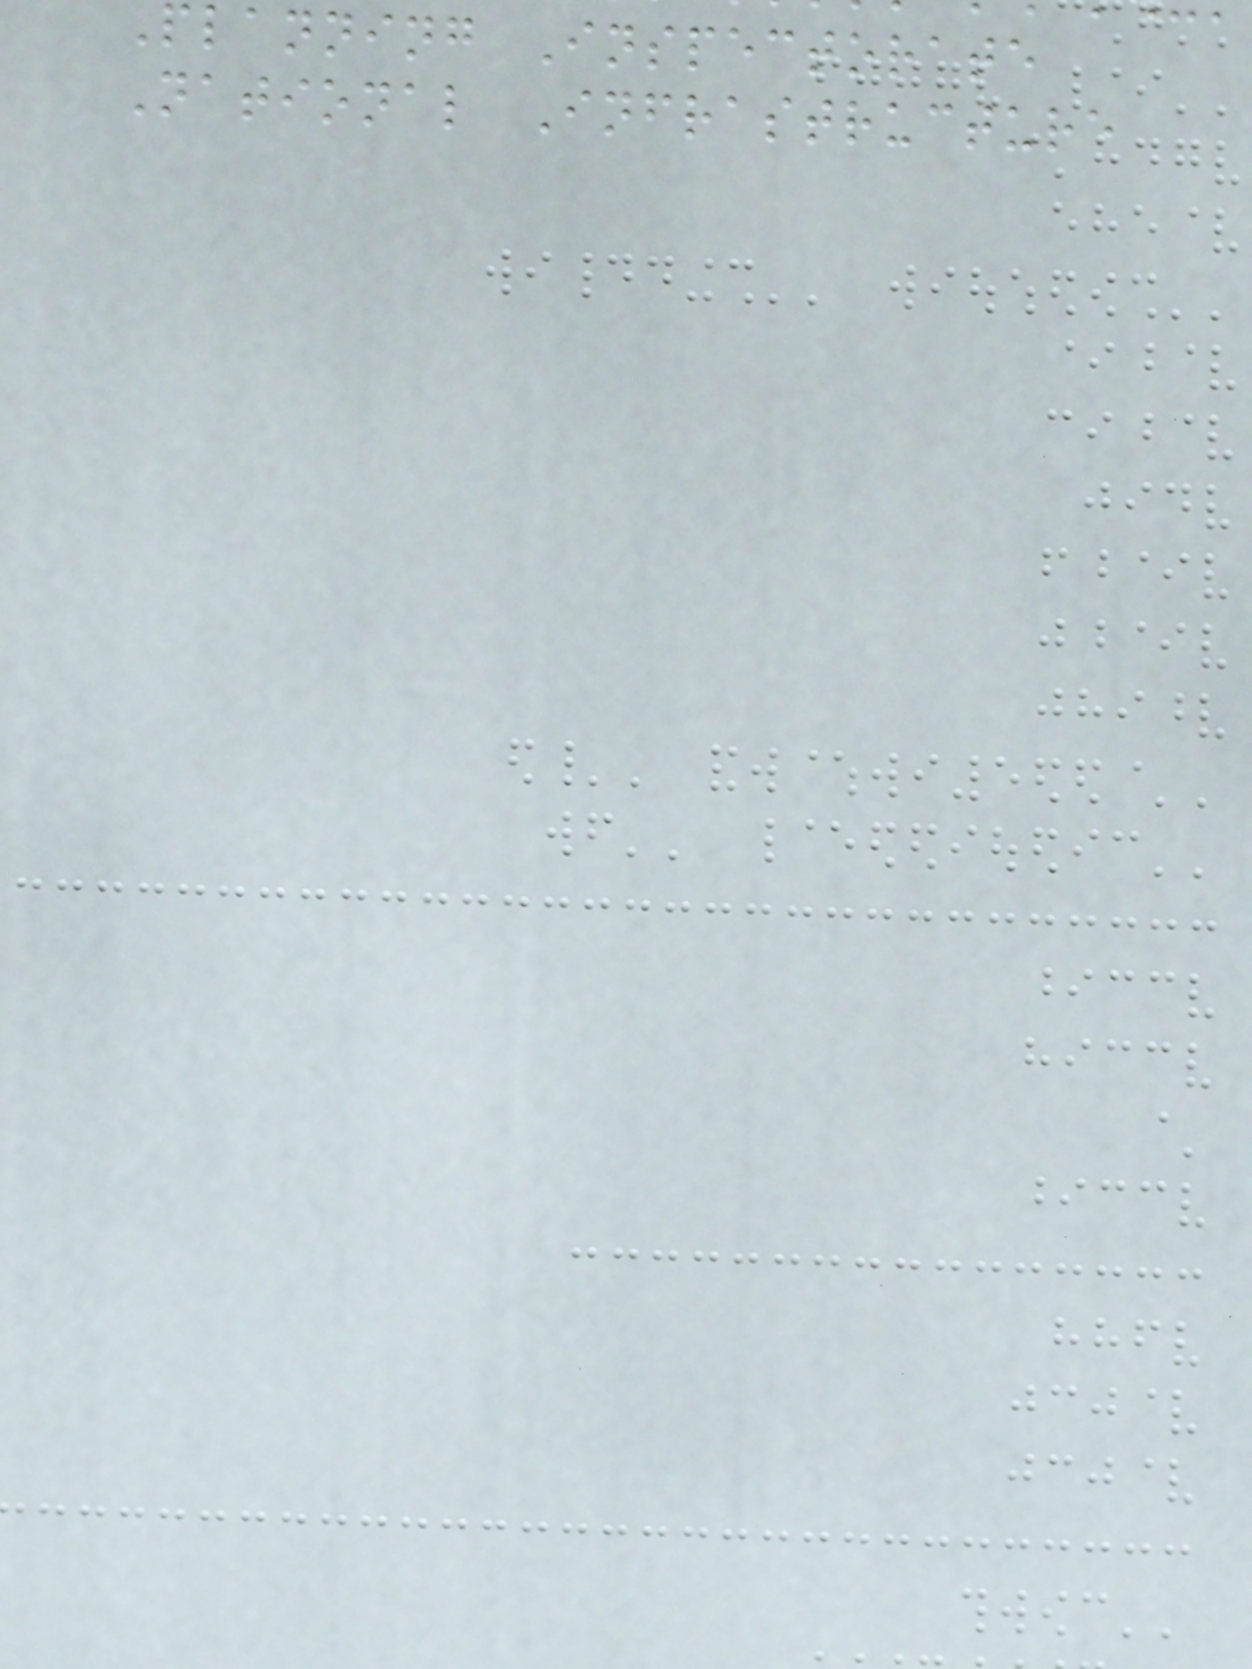planning Inspectorate
National Infrastructure
